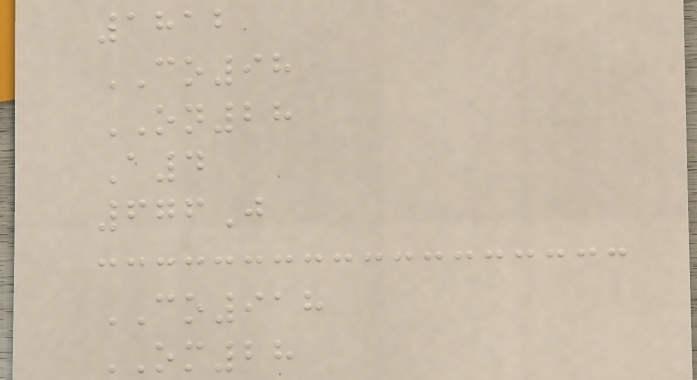1812
CO98
ON28
A4
676J
CO918
OM28
